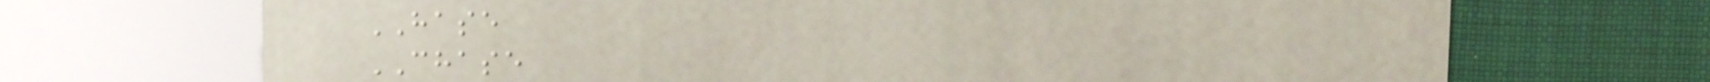HASE
CHASE
